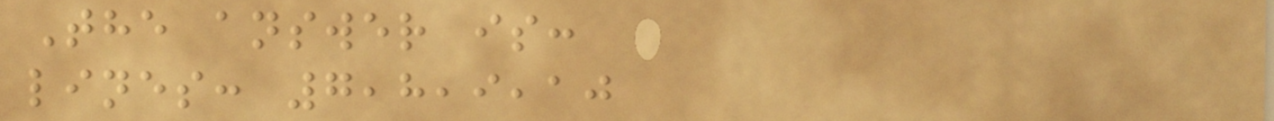The answer is:
lines: 7,8,9,10
